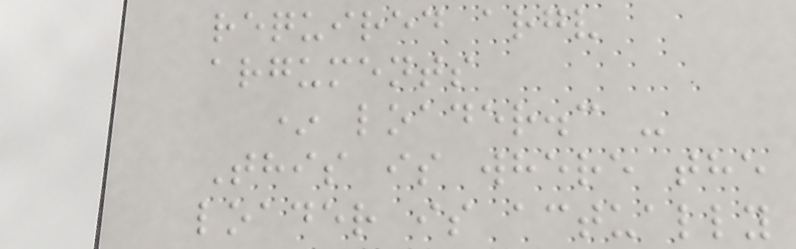required argv
arguments
* loader.c -
This is where the
loader is actually
